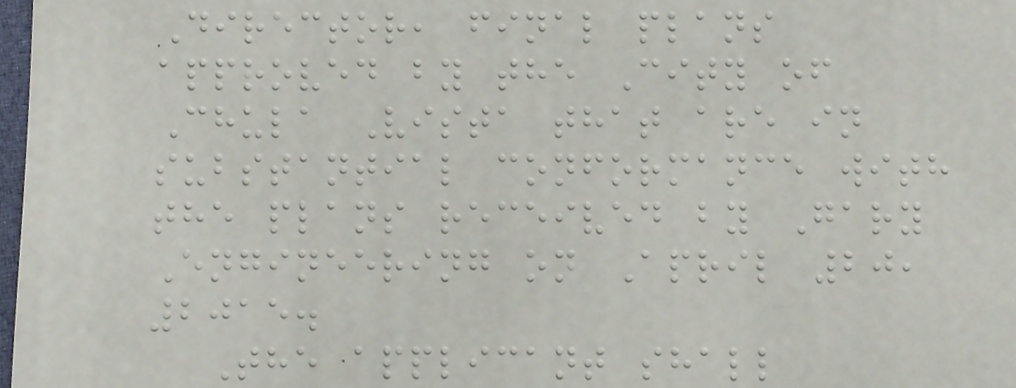Director, final plans
approved by the City of
Chula Vista that are in
substantial conformance with
the plans received by Gary
Engineering on April 20,
2015.
The applicant shall
